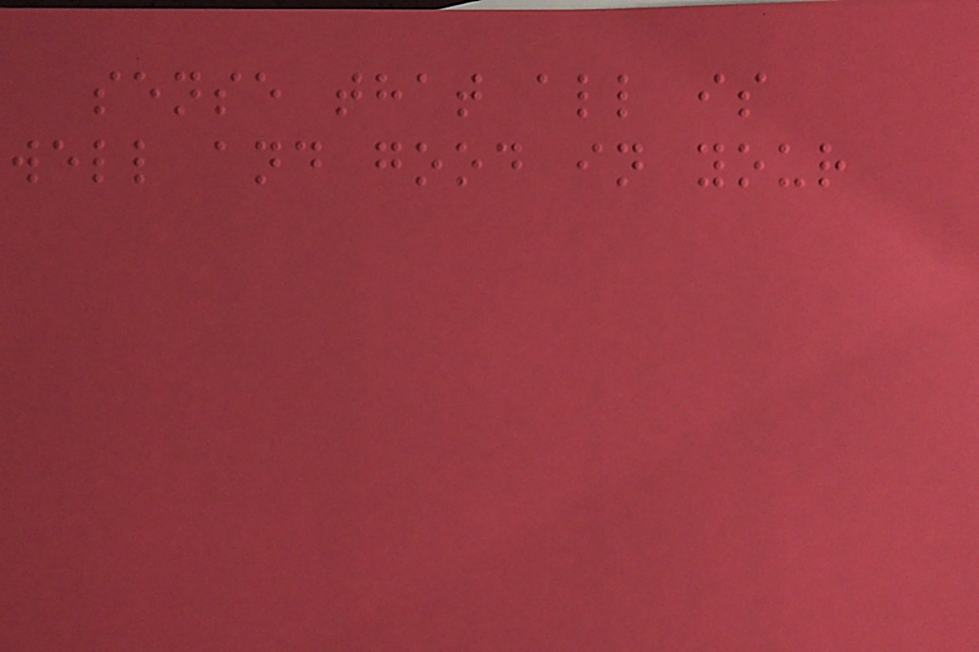sense that all is
well and good in your
